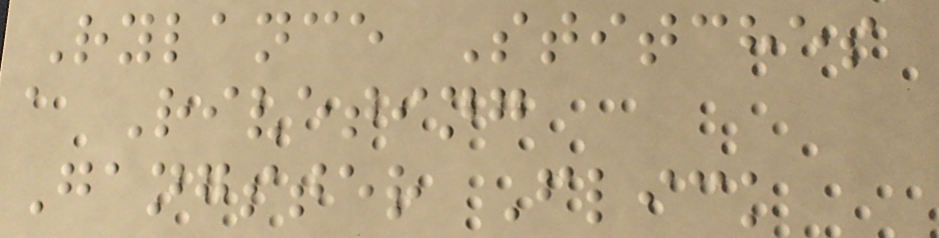Rylance Stitches
a Riveting
Gangster Flick
